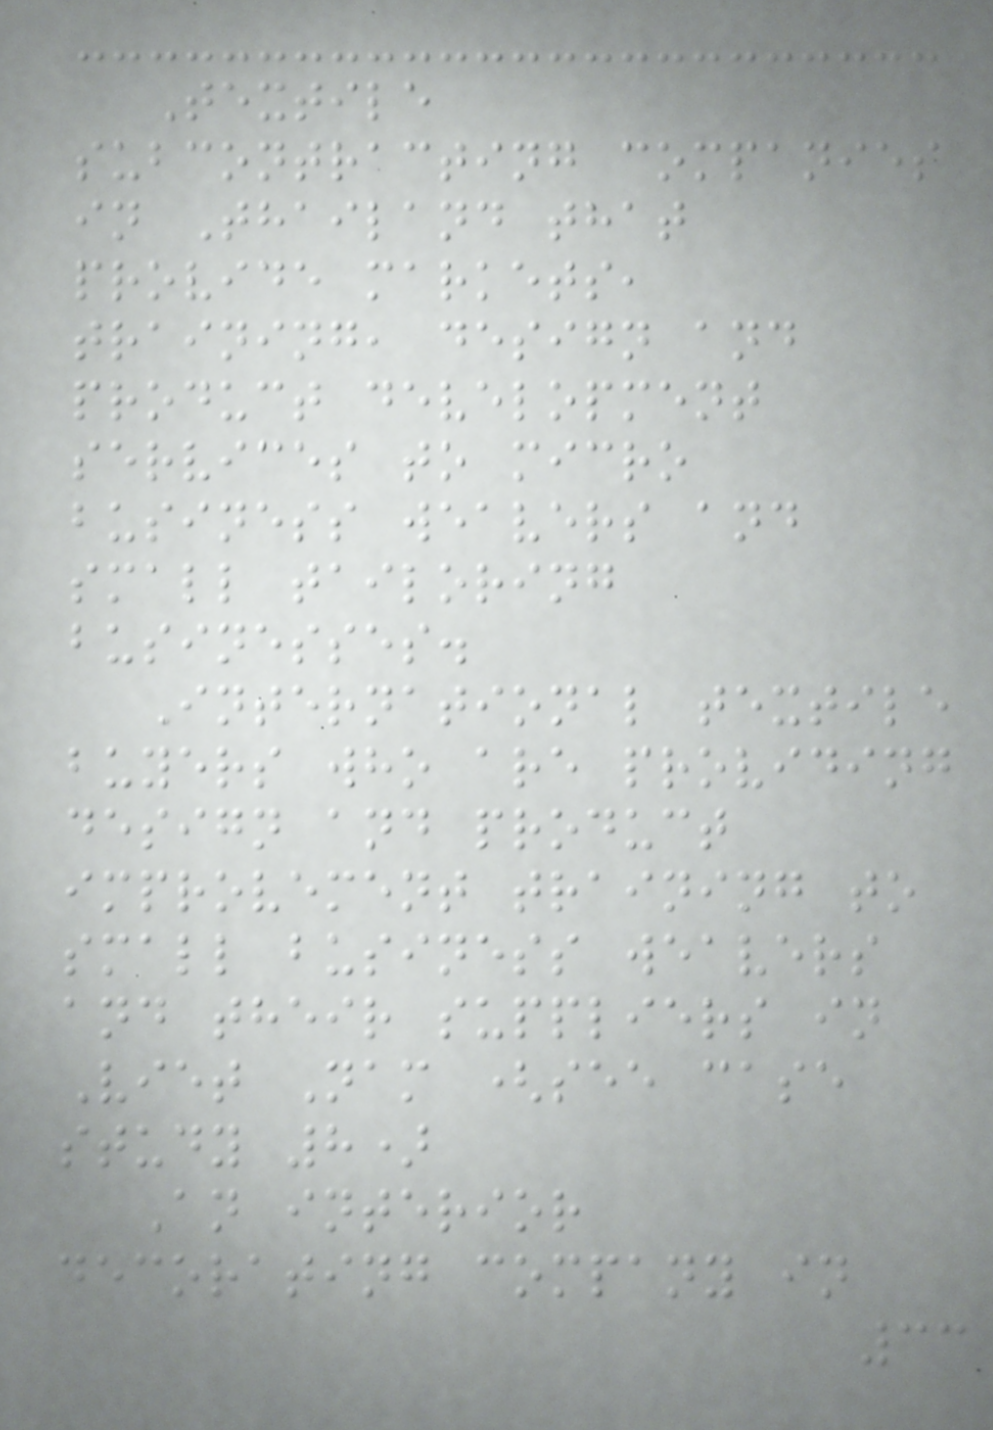Textile
subcontracting companies
in Thailand that
provide markets,
training, design and
product development
services to micro
business weavers and
small tailoring
businesses.
International textile
buyers who are providing
design and product
improvement training to
small business weavers
and their suppliers in
Viet Nam (see case
study 8)
An interior
decorating company in
33
